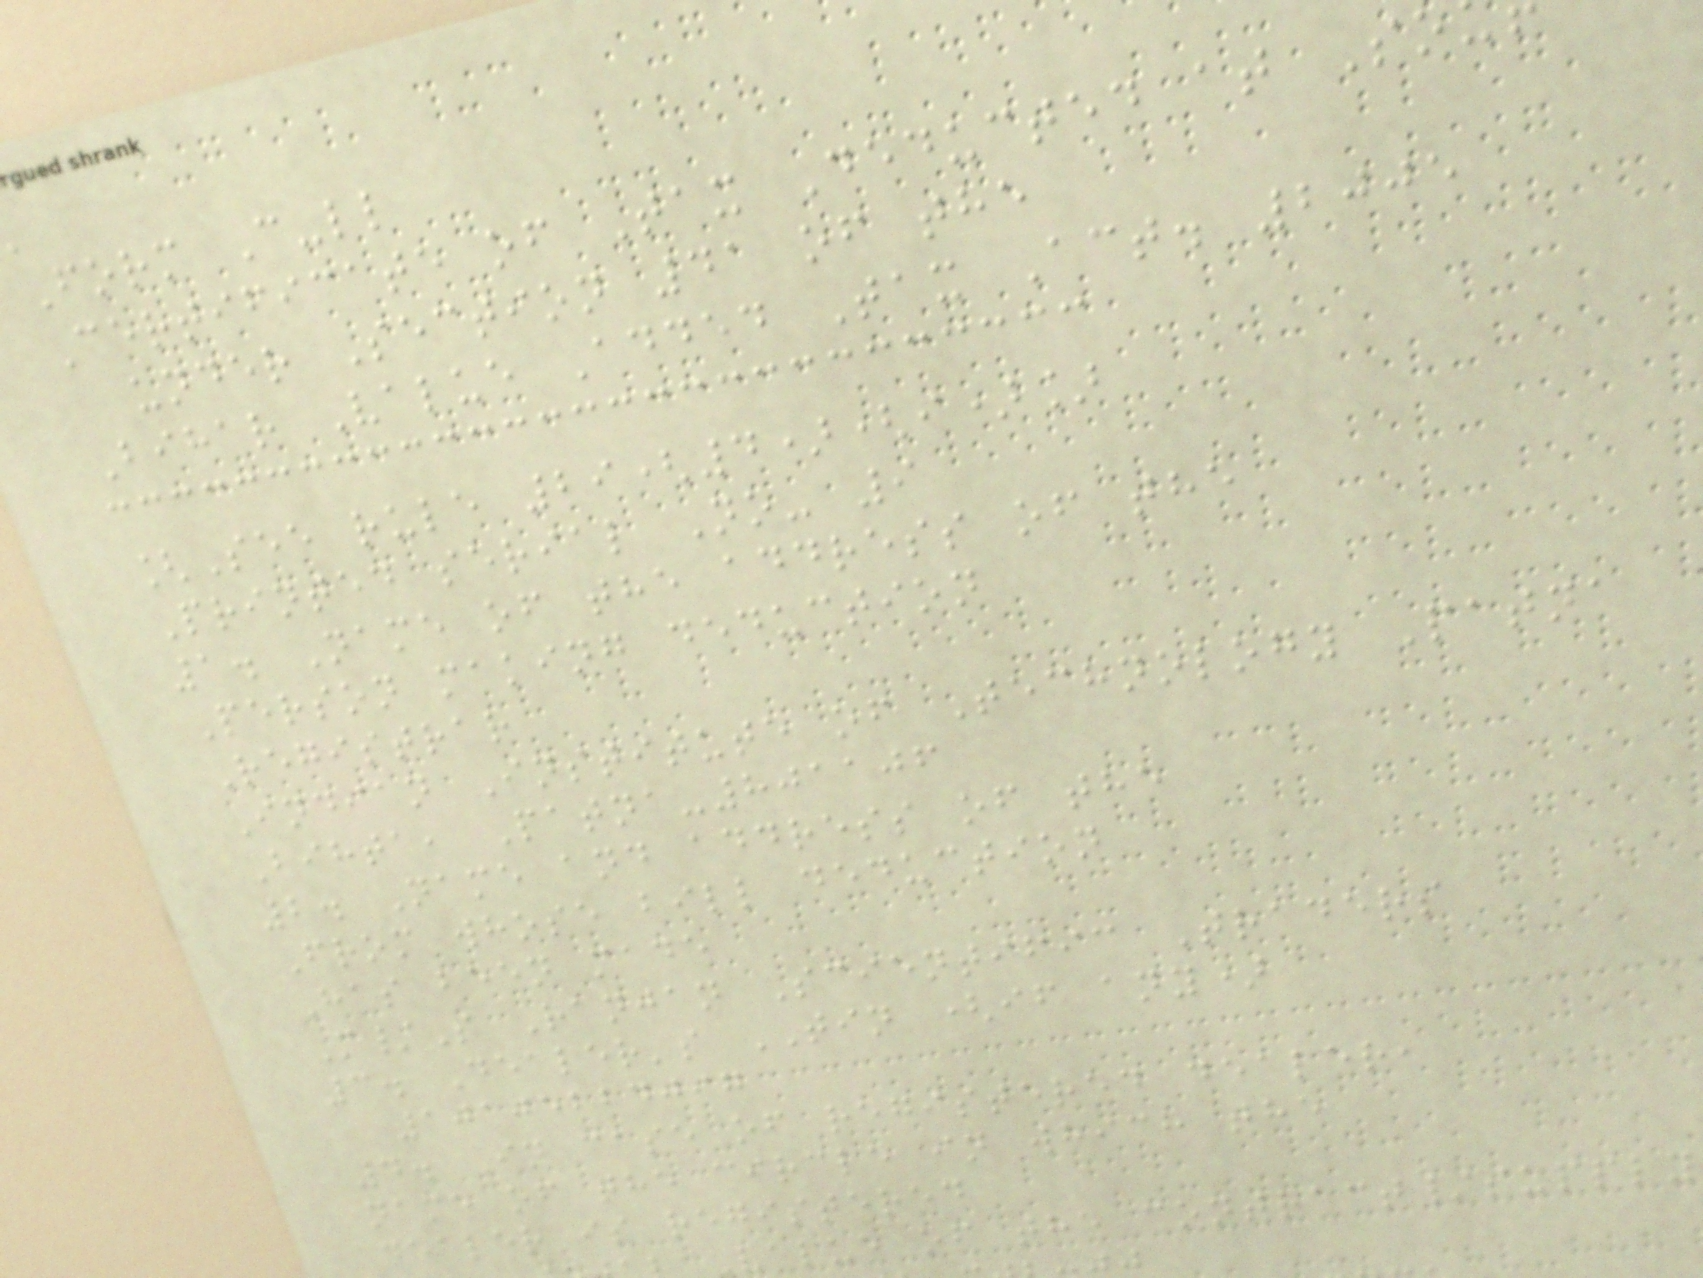Form C-ll
Certificate of Tax Deducted at So
under Section 41 of the
Bihar Value Added Tax Act. 2005
[See rule 29(4)(i)]
Printed serial No- 9
1. Name of the address of the
Person making deduction
Registrar
Indian Institute of Technology Patna
Bihta, Patna-801106
2. Name and address of the
From whose bill deduction
Has been made
M/S Ranjan Scientific Traders
3. Dealer's TIN (if any)
10105224097
4. In case of registered dealer,
name of the circle in which the
dealer is registered
Value of the contract/supply
